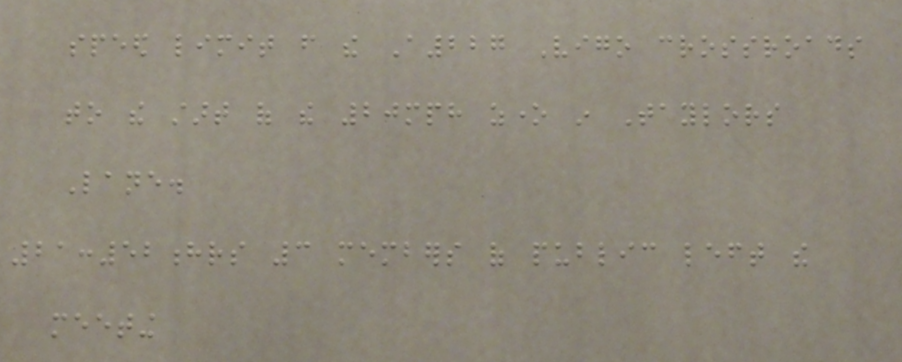speed limit from the A227 Vigo crossroads
to the start of the 20mph zone in Taylors
Lane.
21:52hrs 3 members of public left the
meeting
